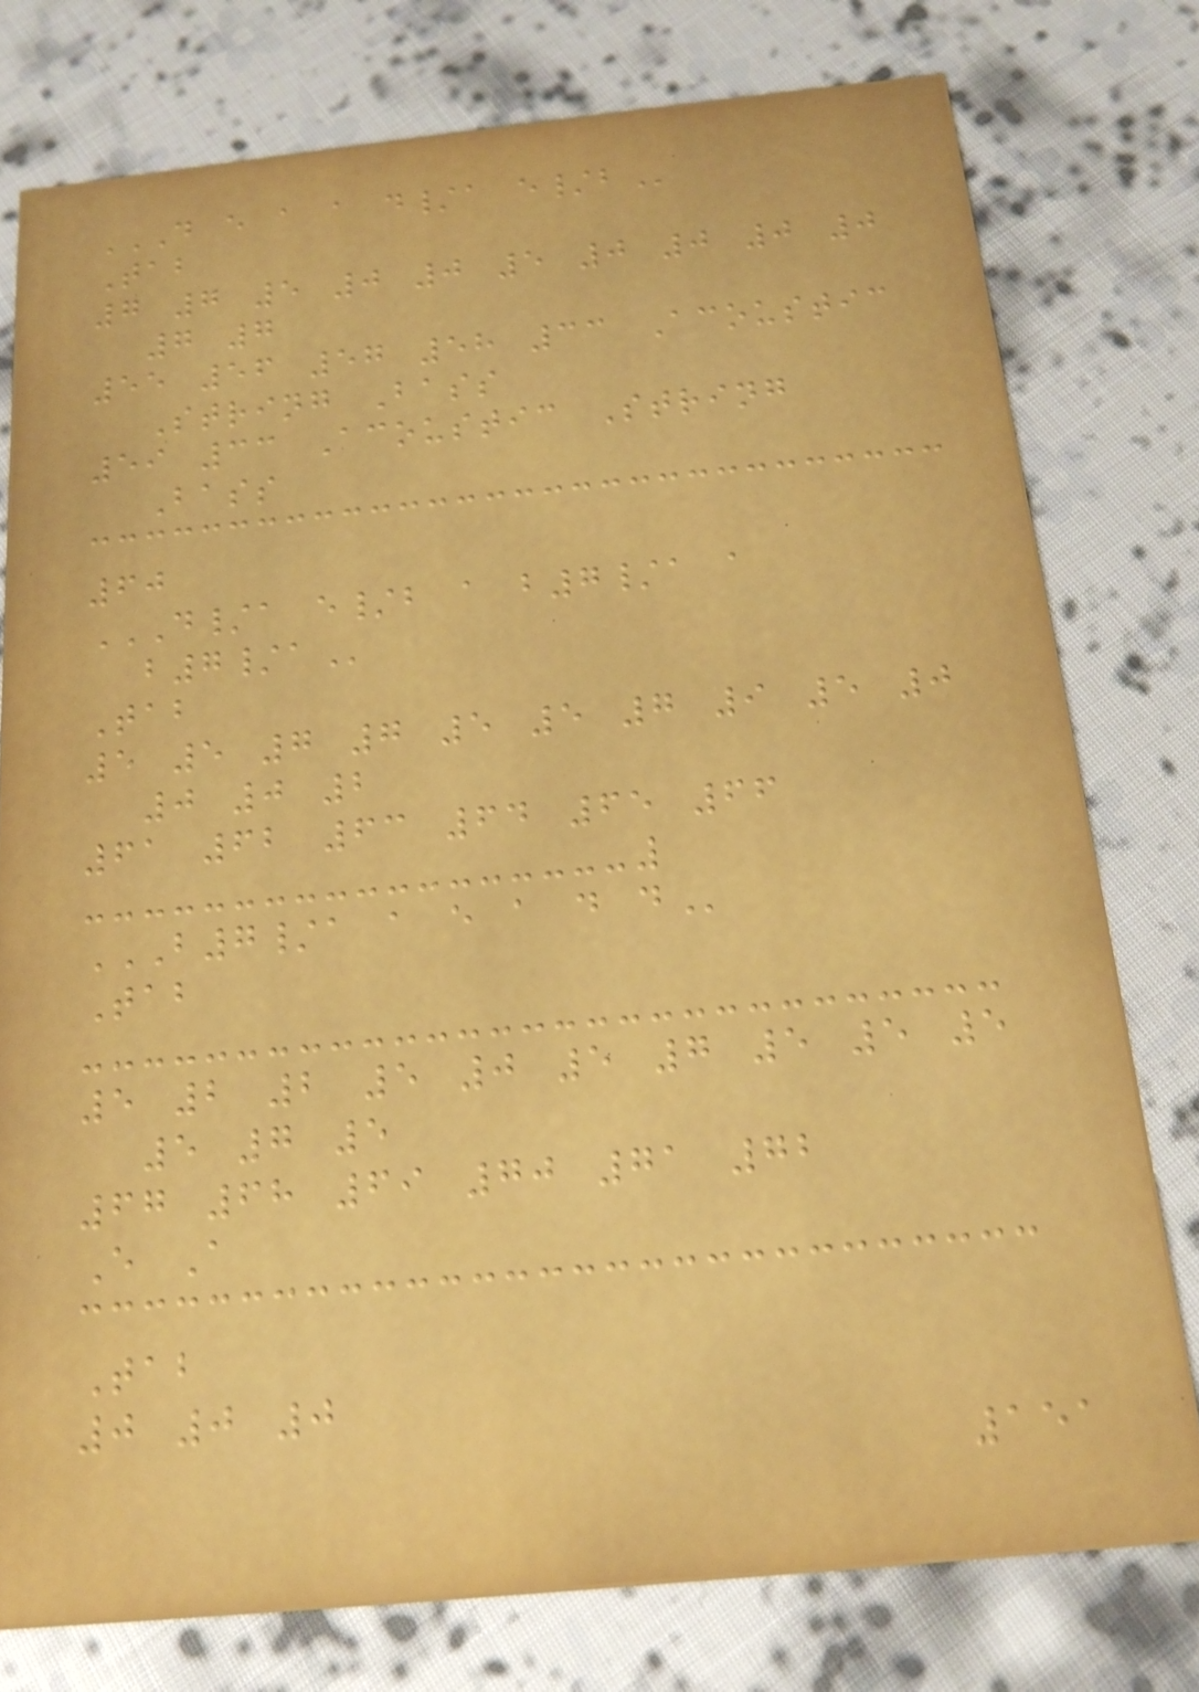D E A A D/A E/B
Tab
7 7 5 0 0 5 0 0 0 0
7 7
55 56 57 58 33 Acoustic
String Bass
59 33 Acoustic String
Bass
60
D/A E/B A B7/A A
B7/A
Tab
5 5 7 7 5 5 7 9 5 0
0 0 2
61 62 63 64 65 66
B7/A A E A D D
Tab
5 2 2 5 0 5 7 5 5 5
5 7 5
67 68 69 70 71 72
E A
Tab
0 0 0
151
